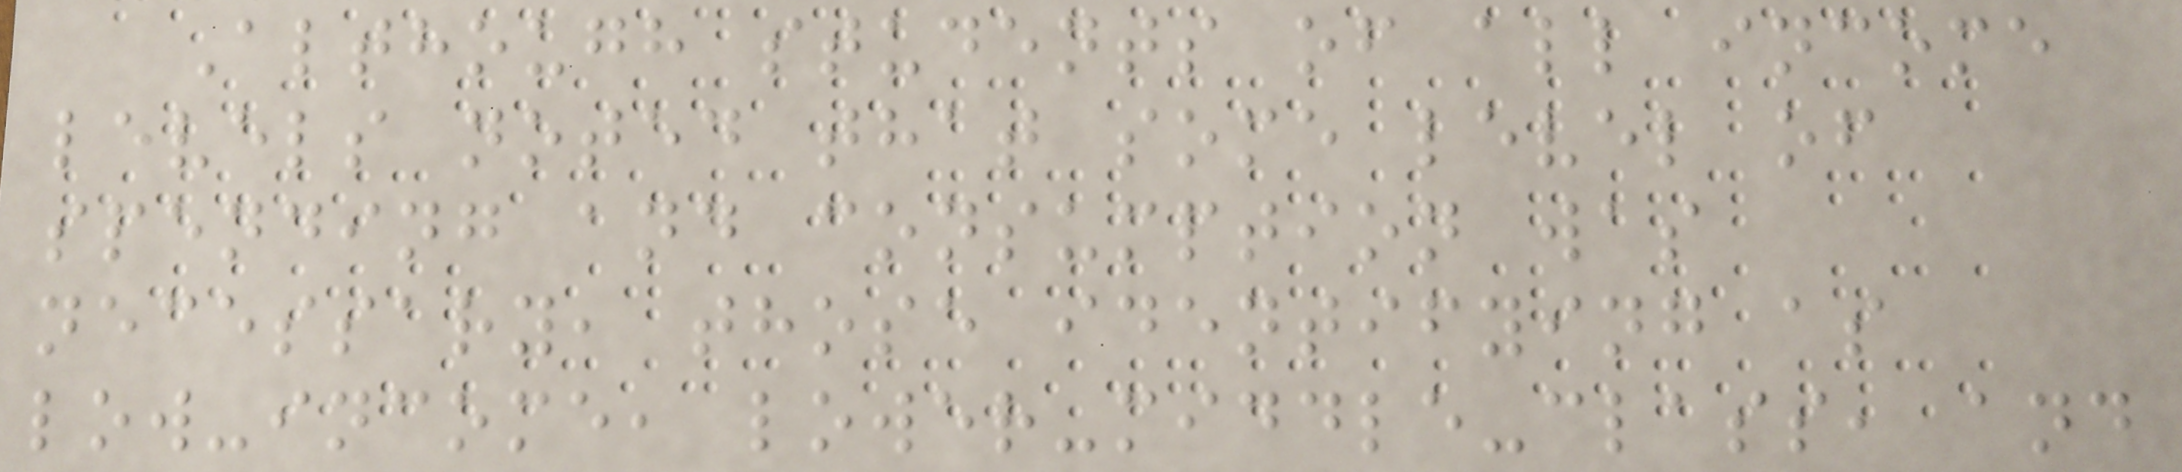Although students of all income
levels noted that some level of
spending and consumption was
necessary, those identifying as
low-income, lower-middle-class, and
